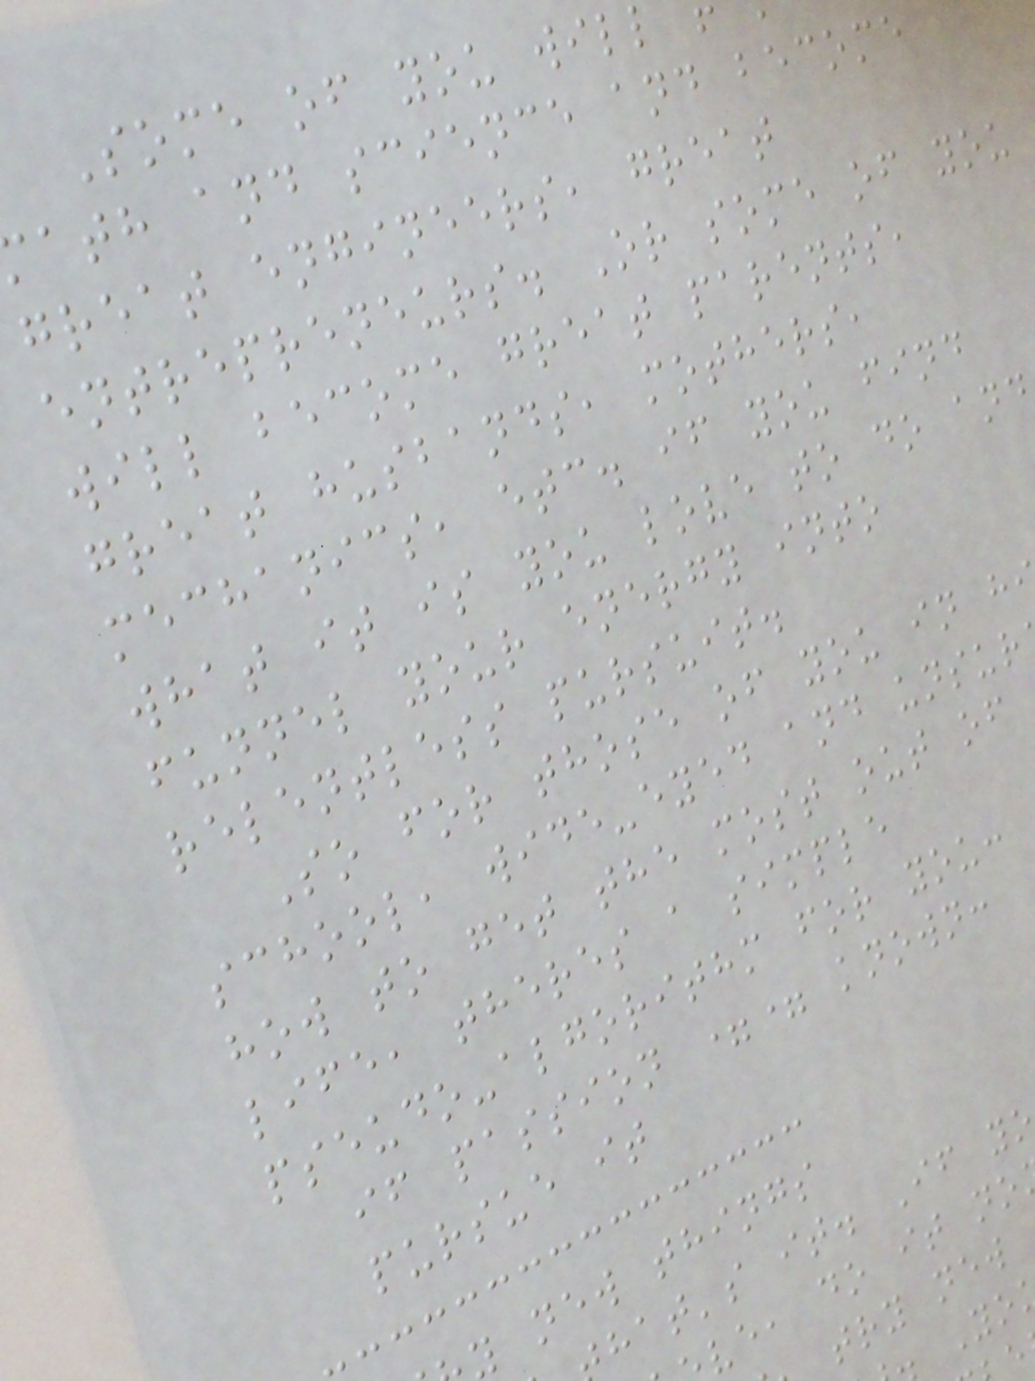Some of you will
ath and science and become
great engineers, great
entrepreneurs. Or some of you
will become great parents,
great husbands, mothers,
mechanics, etc. if you find
what it is you love to do and
funnel your energy into
relentless pursuit.
So for those of you in h
school, wide-eyed and unsur
how to get the most out of
life, theres a simple
pseudo-algorithm for you:
if passion == known:
pursue it
y new things
hat's it. If yo
ve, do it no
